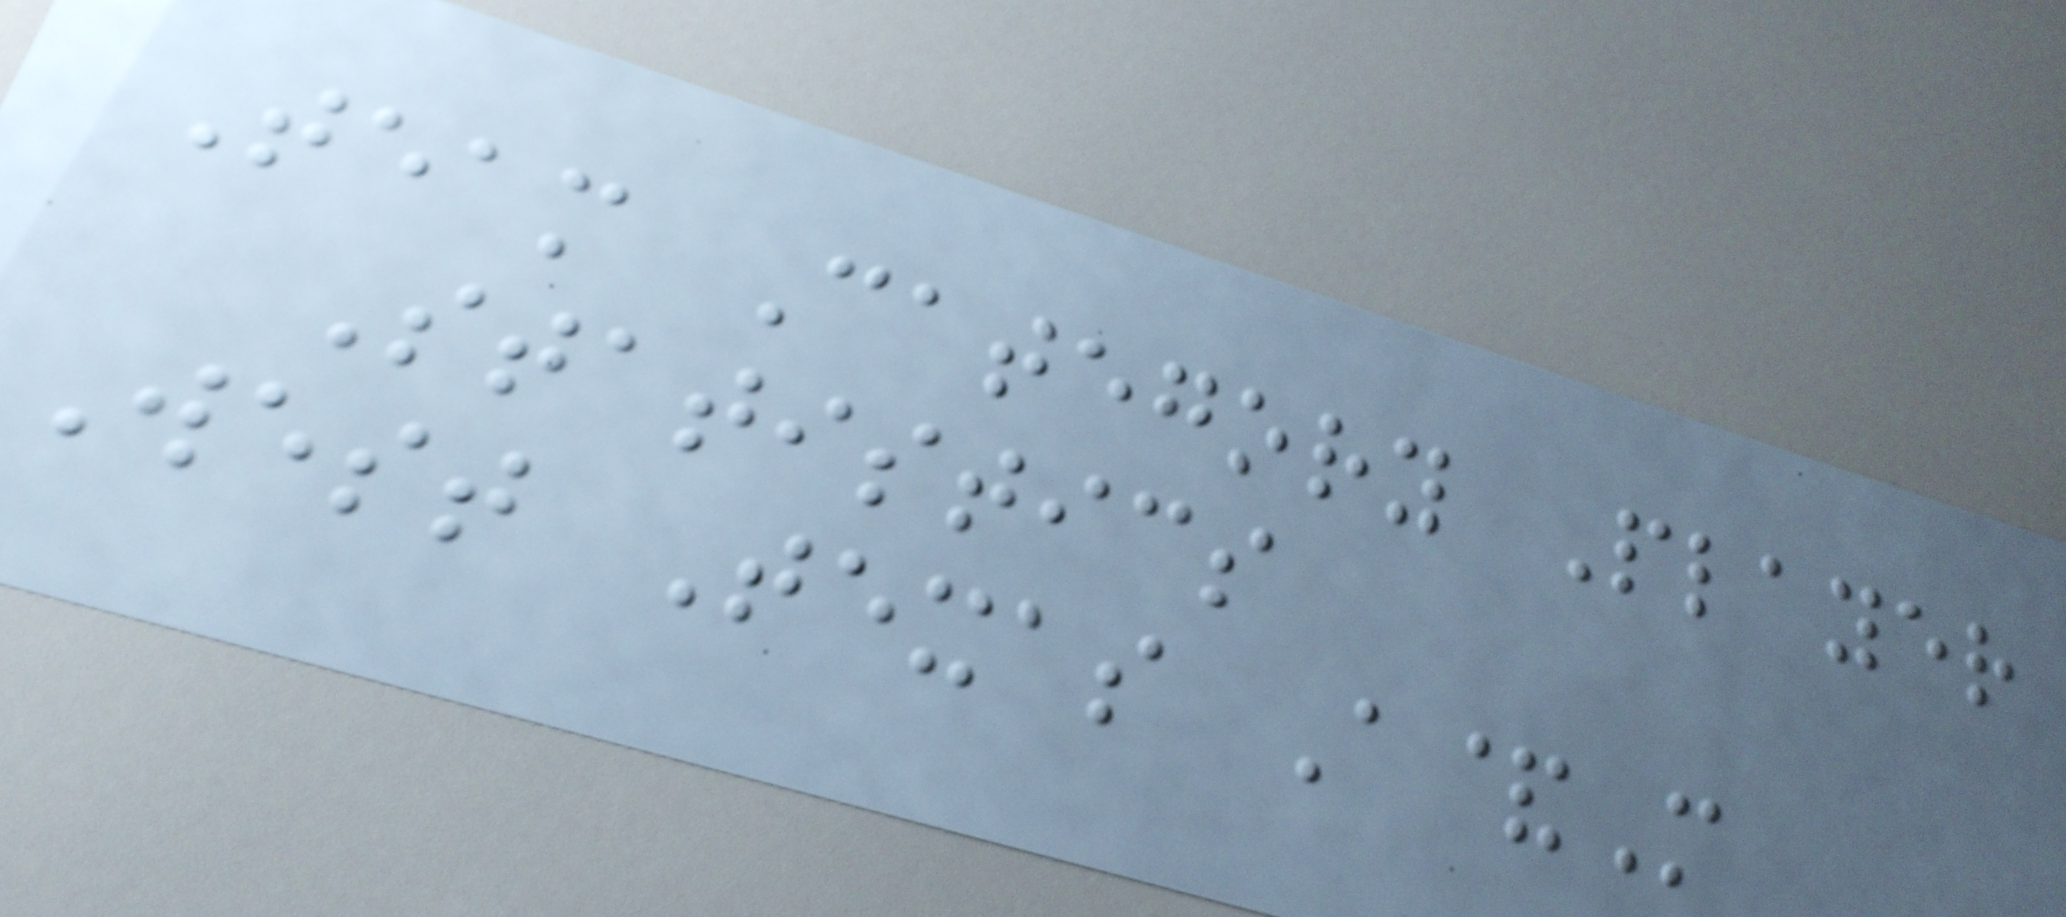Team Category Player
Statistics
West Texas A&M
